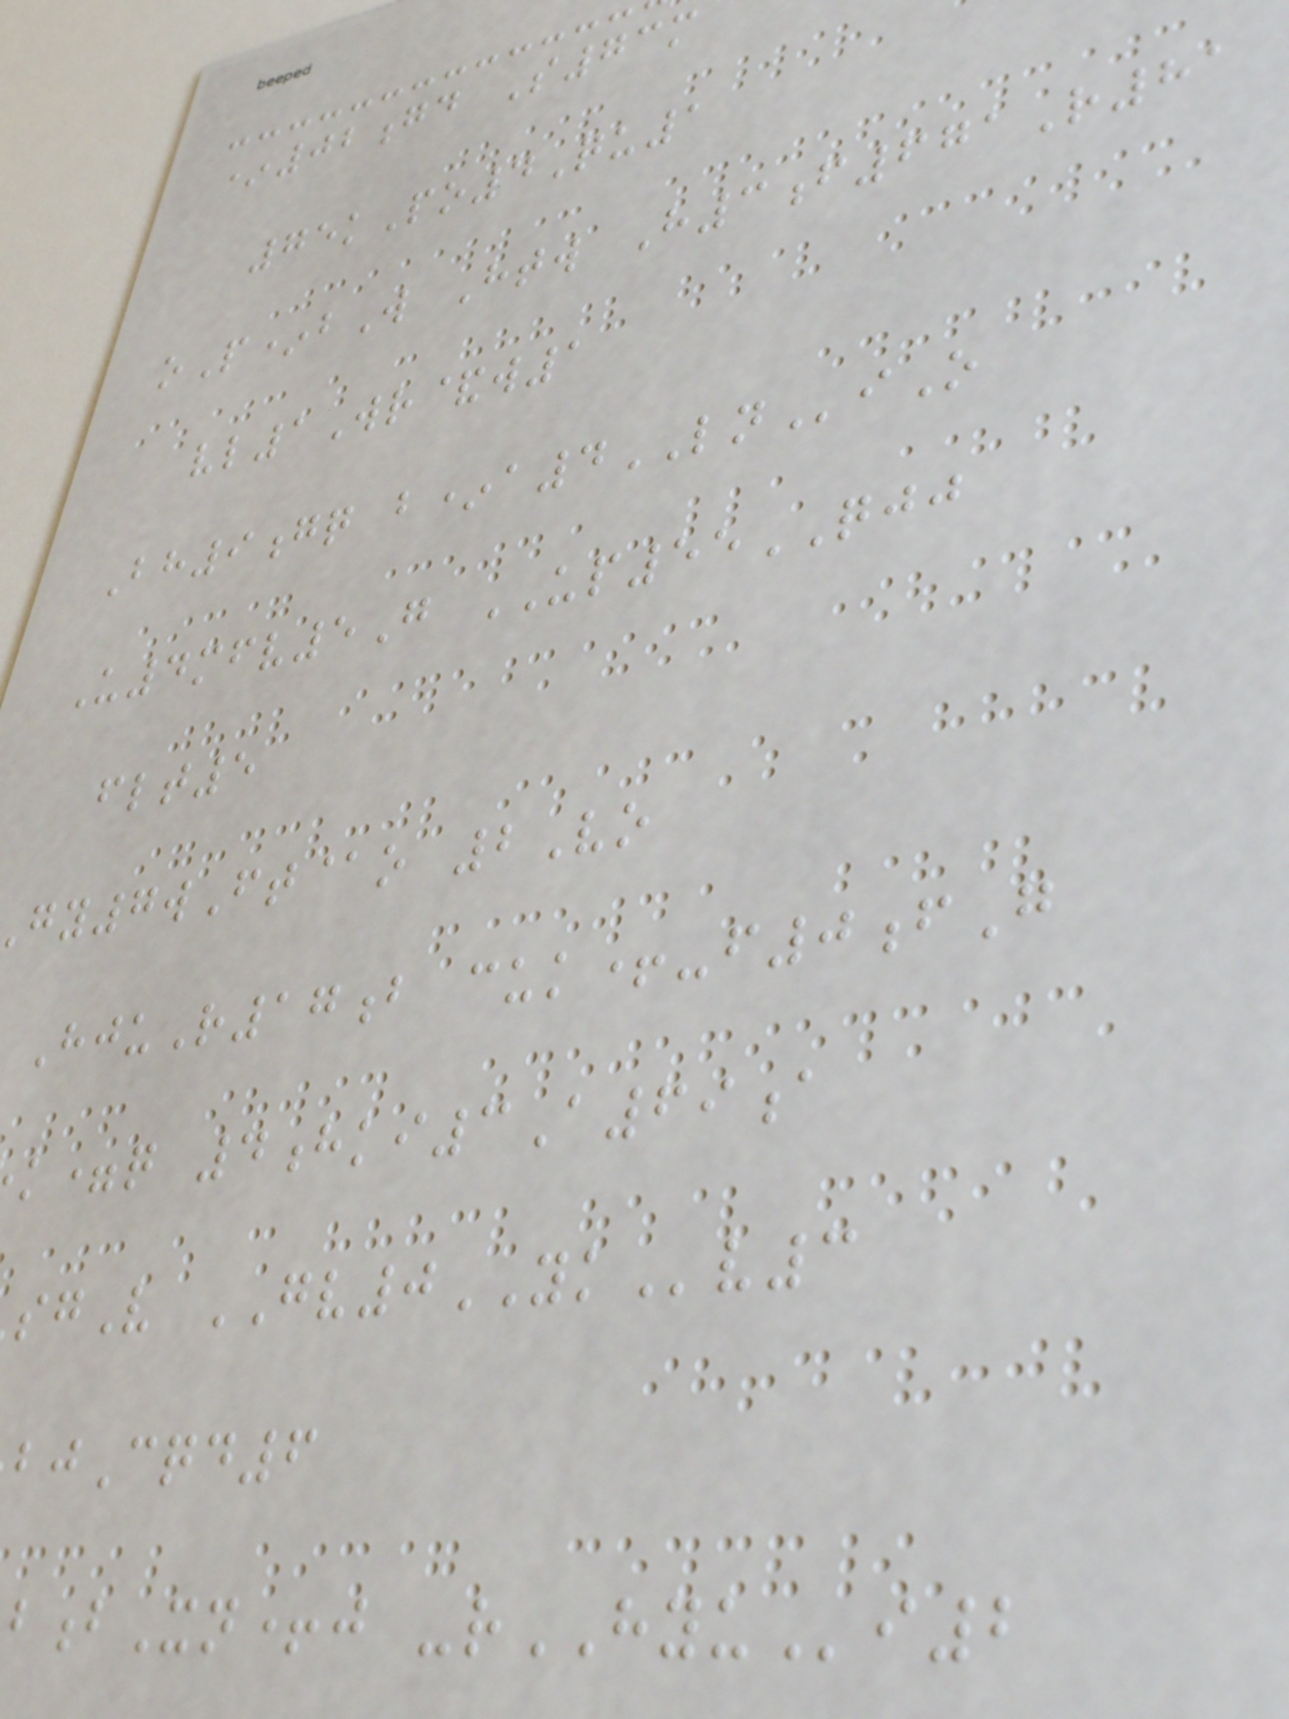*02gd S73m
75kPo4Qu1
oP*bW Htw H3f671R81
vl1Wr&w1
Bh9gq b*a4LNiO
U4mfv5G UP55QJJ
flt5
y7wFt@o 2Vo
HjuR17b cuk+-f0fG
k=q 4hki3A69a
gV GV0YKv3
bjCqd6
bXn+j -rHYUi2
